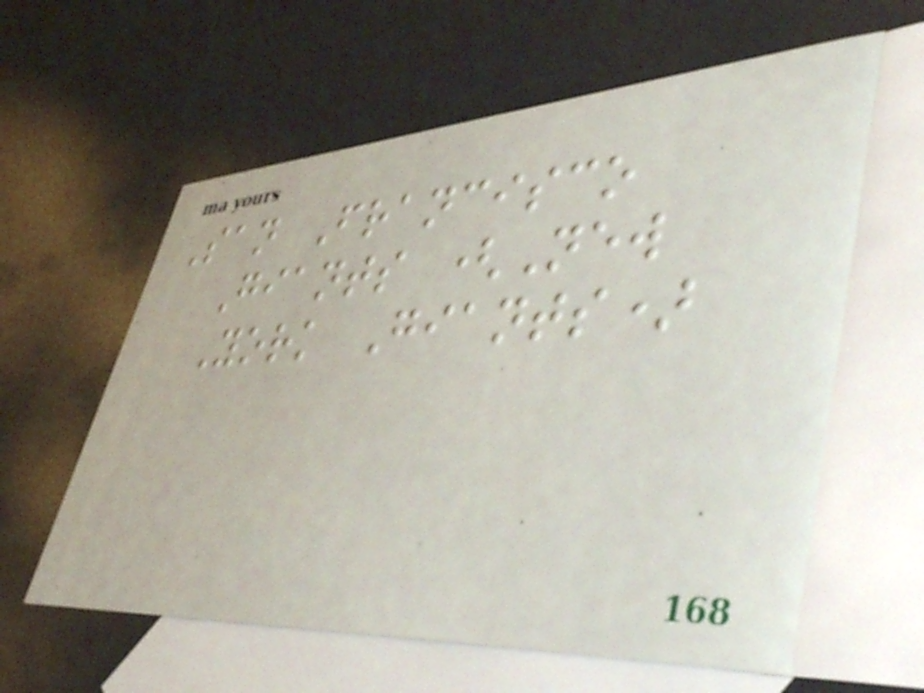San Francisco
Giants (New
York Giants)
